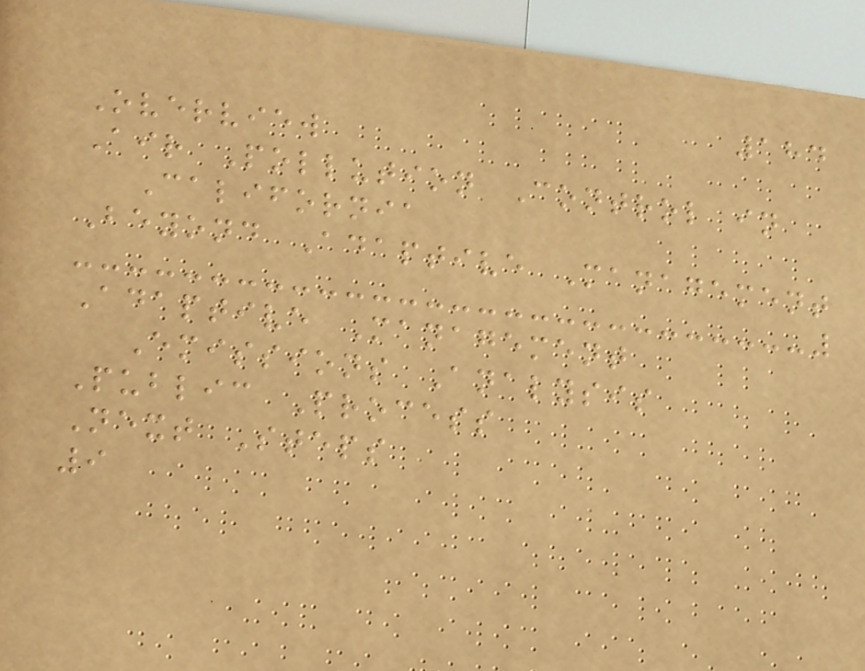184
Overview
Air Pollution Control in
California
Beyond Adaptive Management
Adaptive Management
Emissions Analysis
Public Process
Next Steps
9
